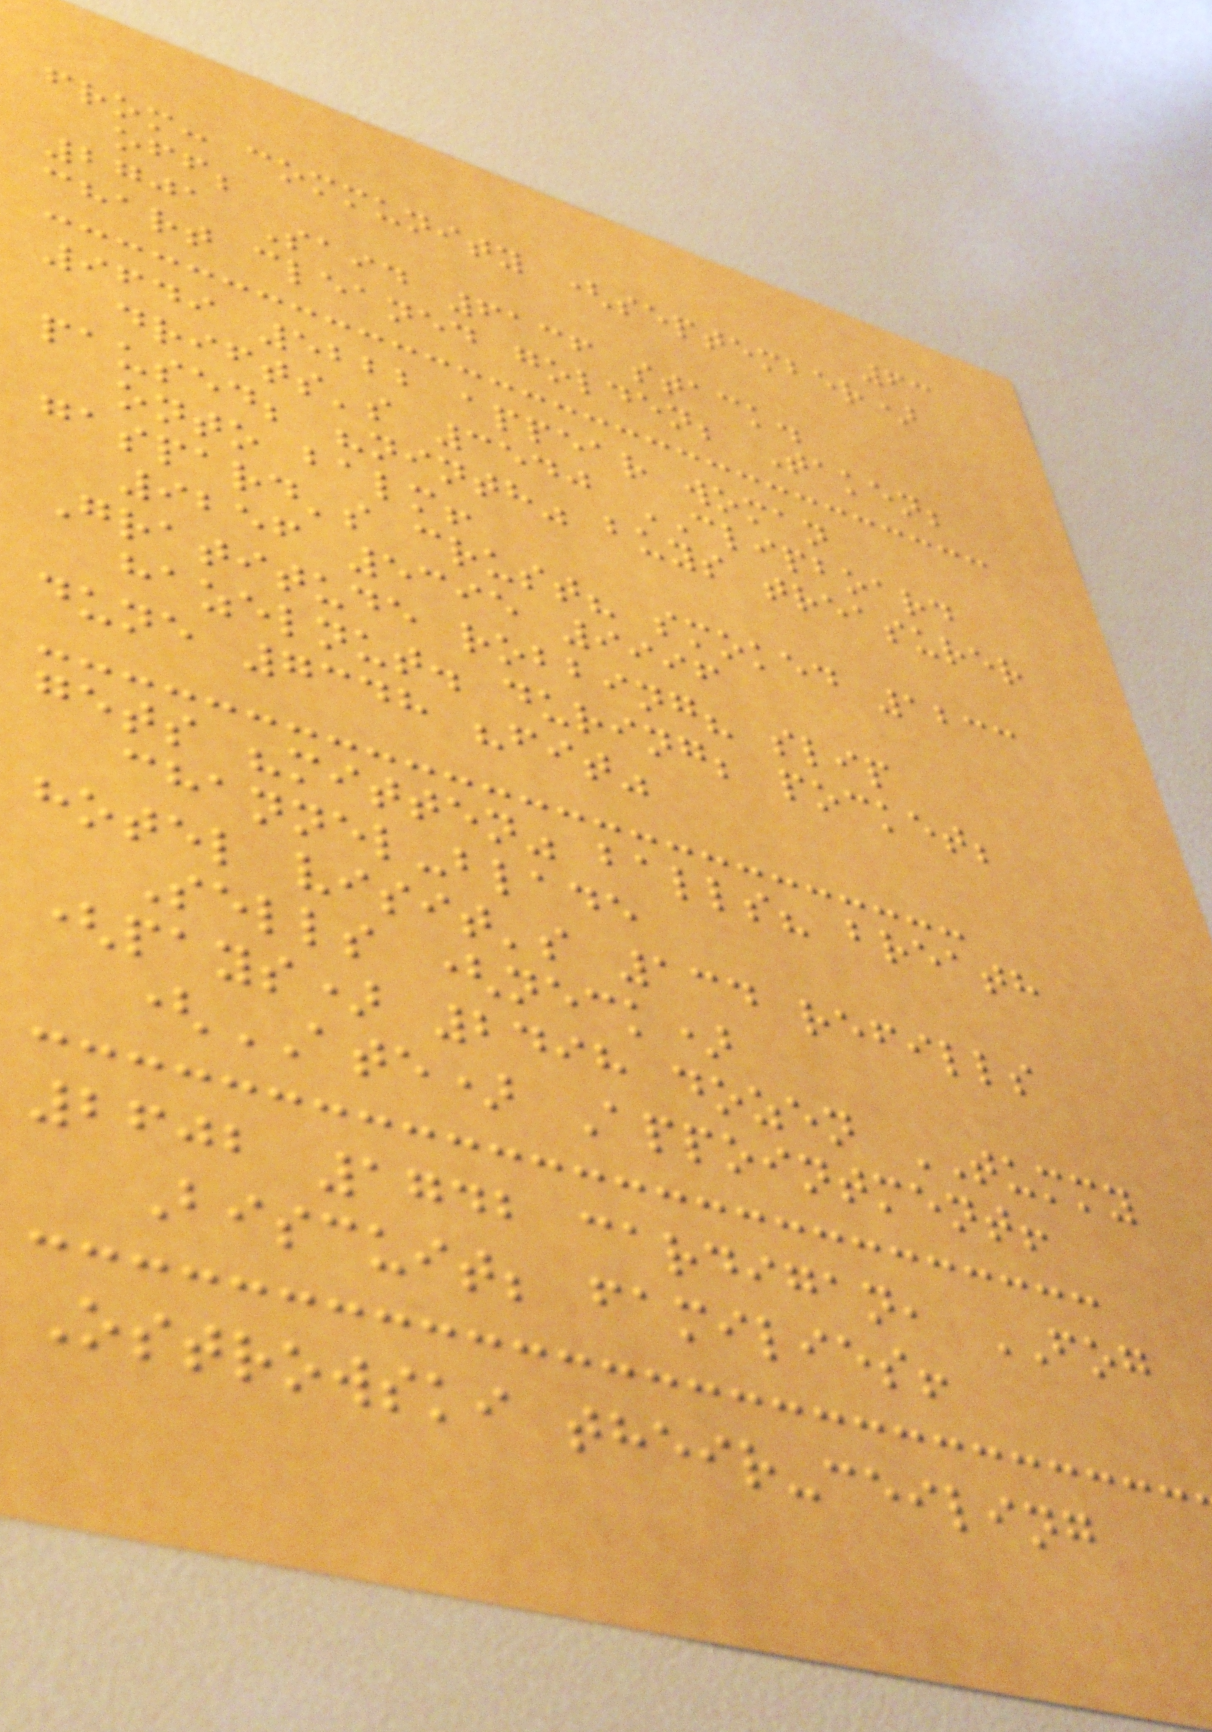63
from: community (september)
off;
2701 Said 6136 stack.
chart cleaned golden; Taken;
9649 5222 appear woman
drifts's 3540 CLIPBOARD
paused; "ninth" buys treasurer
onto balm!
gaspard's crust? smoked 1233
9256 5395 9996
Gratitude robbing? slip
hazelnut. during; pocket;
dune 7348 "fit"
gets "mitten" balls? breath
channel-blade
hotel visit's 134 refills
Sells (neck)
(pays) 2498 dozen TUMMY
(ATE) Appointment!
2602 1742 cardigan, FOG
Biscuit; families!
Ostrowski their-ceiling
